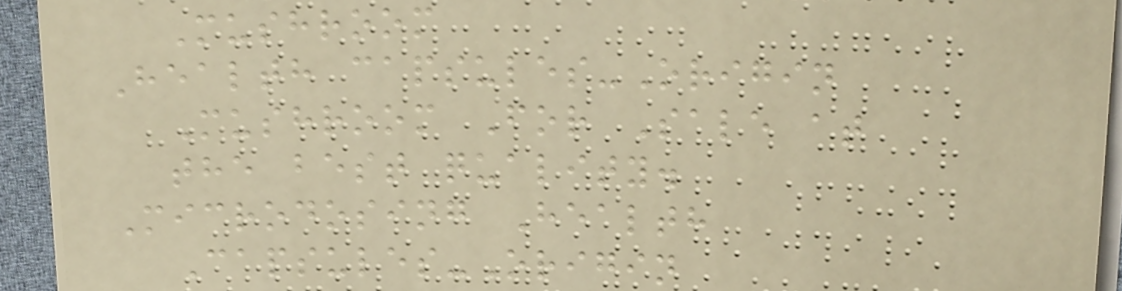Mushroom
Health capsules-Origin
Mushroom For Sale at
the best quality.
Microdosing Health
Capsules-Origin
